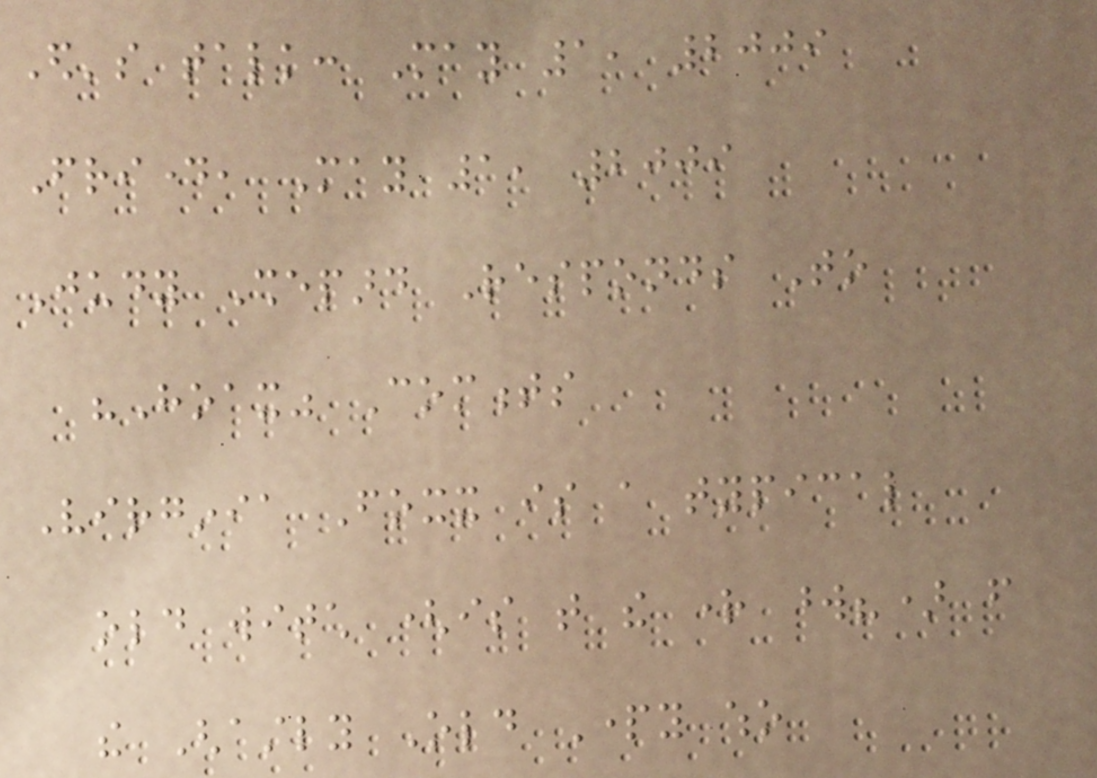Ed's talk: May 1, 2009
Friday, May 1, 2009
Judy Shepard Responds To
"Hoax" Comments
Virginia Foxx is a typical
old witch (is that the right word?) from
the Ghastly Old Party who
